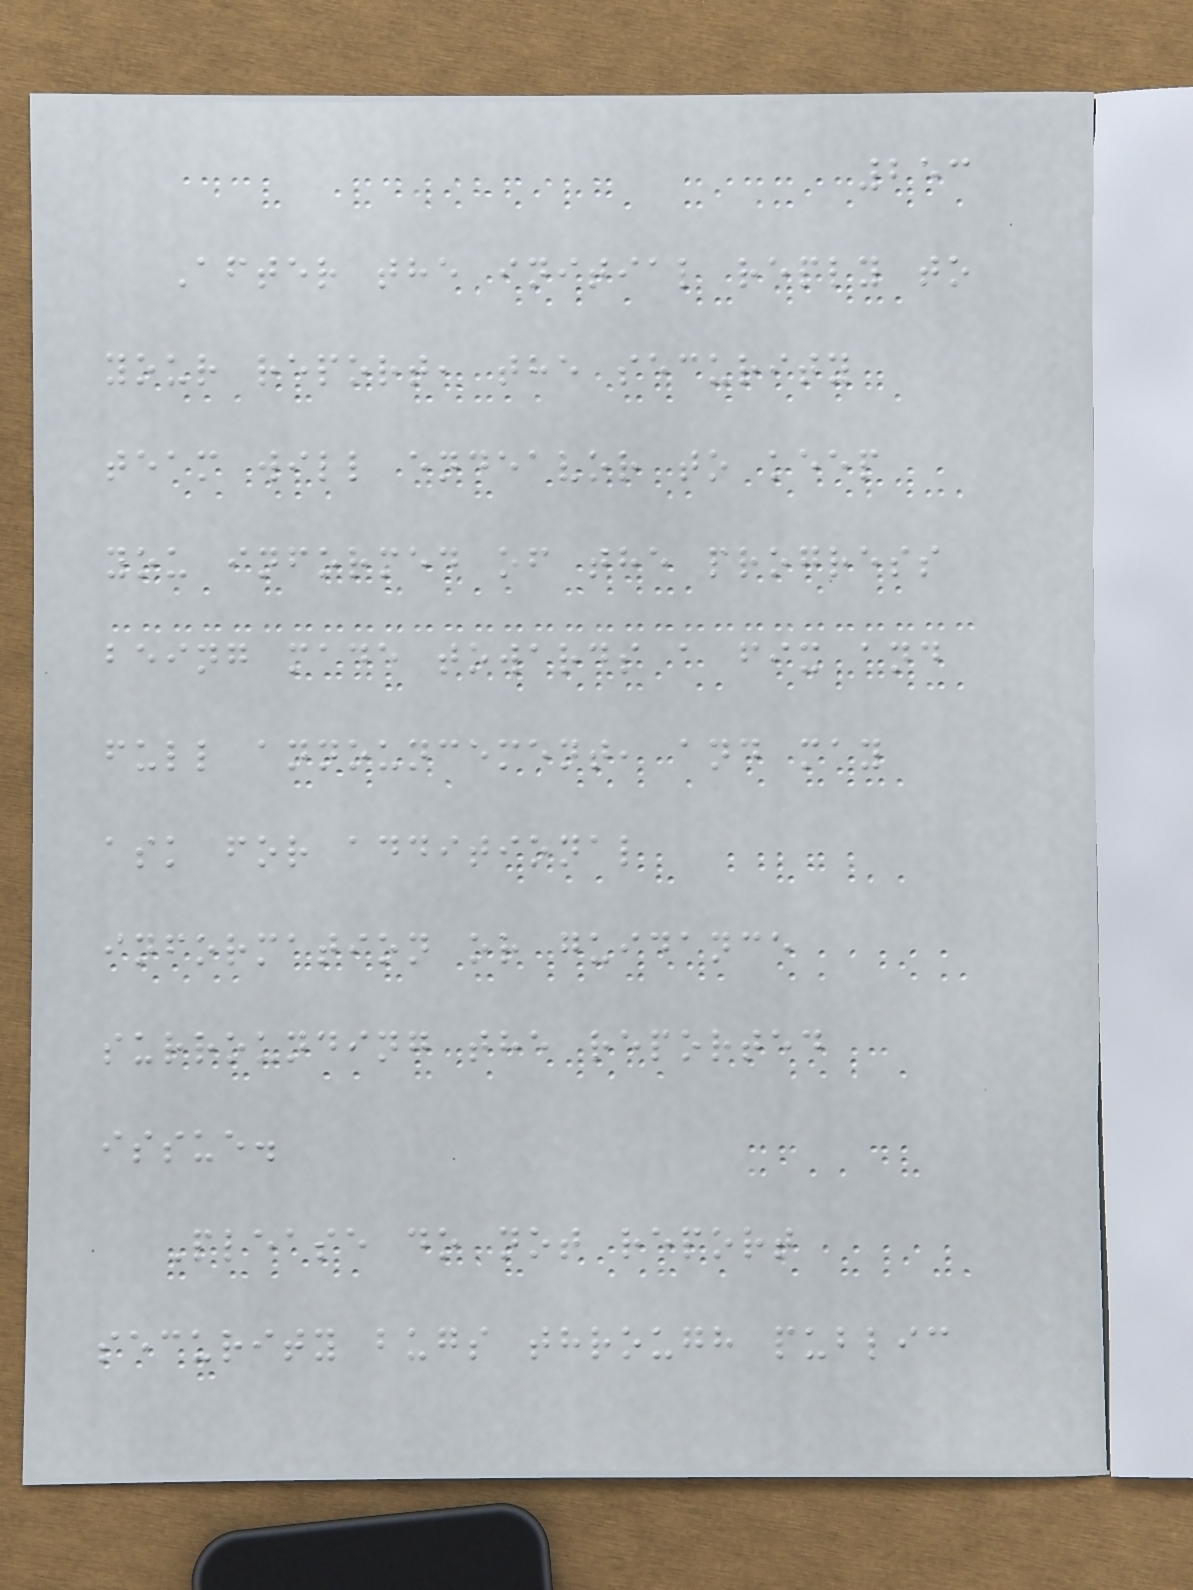253
After the initial reply to
your report, the security
team will endeavor to keep
you informed of the progress
being made towards a fix and
full announcement, and may
ask for additional
information or guidance
surrounding the reported
issue.
Please do not report
security bugs through public
